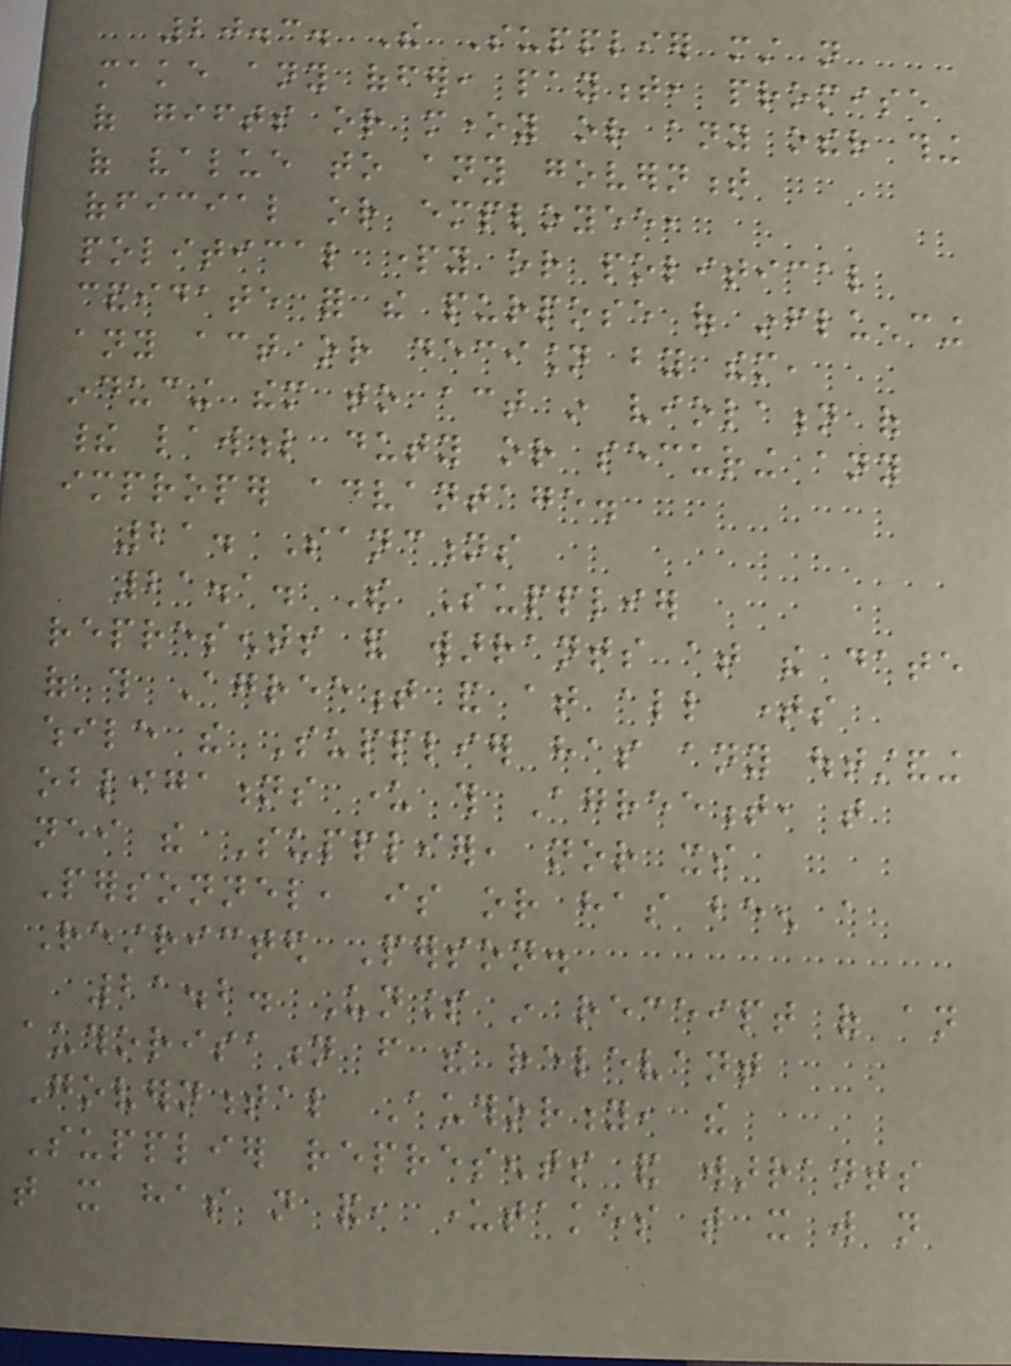20.3. The Supplier must not
make any offer, payment, promise
of gifts or money or any other thing
of value to any government
official or employee,
political party or political
candidate for the purpose of influencing
any act or decision by them,
inducing them to act in violation of
their lawful duty or securing any
improper advantage.
21. Sanctions
21.1. The Supplier
represents and warrants at the date
of this Agreement and at all times
while the Supplier has any outstanding
obligations under this Agreement, that
neither the Supplier, nor its
Personnel, is or has been a
Restricted Person.
21.2. Unless in receipt of an
authorisation from the relevant
Governmental Authority, the
Supplier represents and warrants
that it has not and, undertakes that it will not
